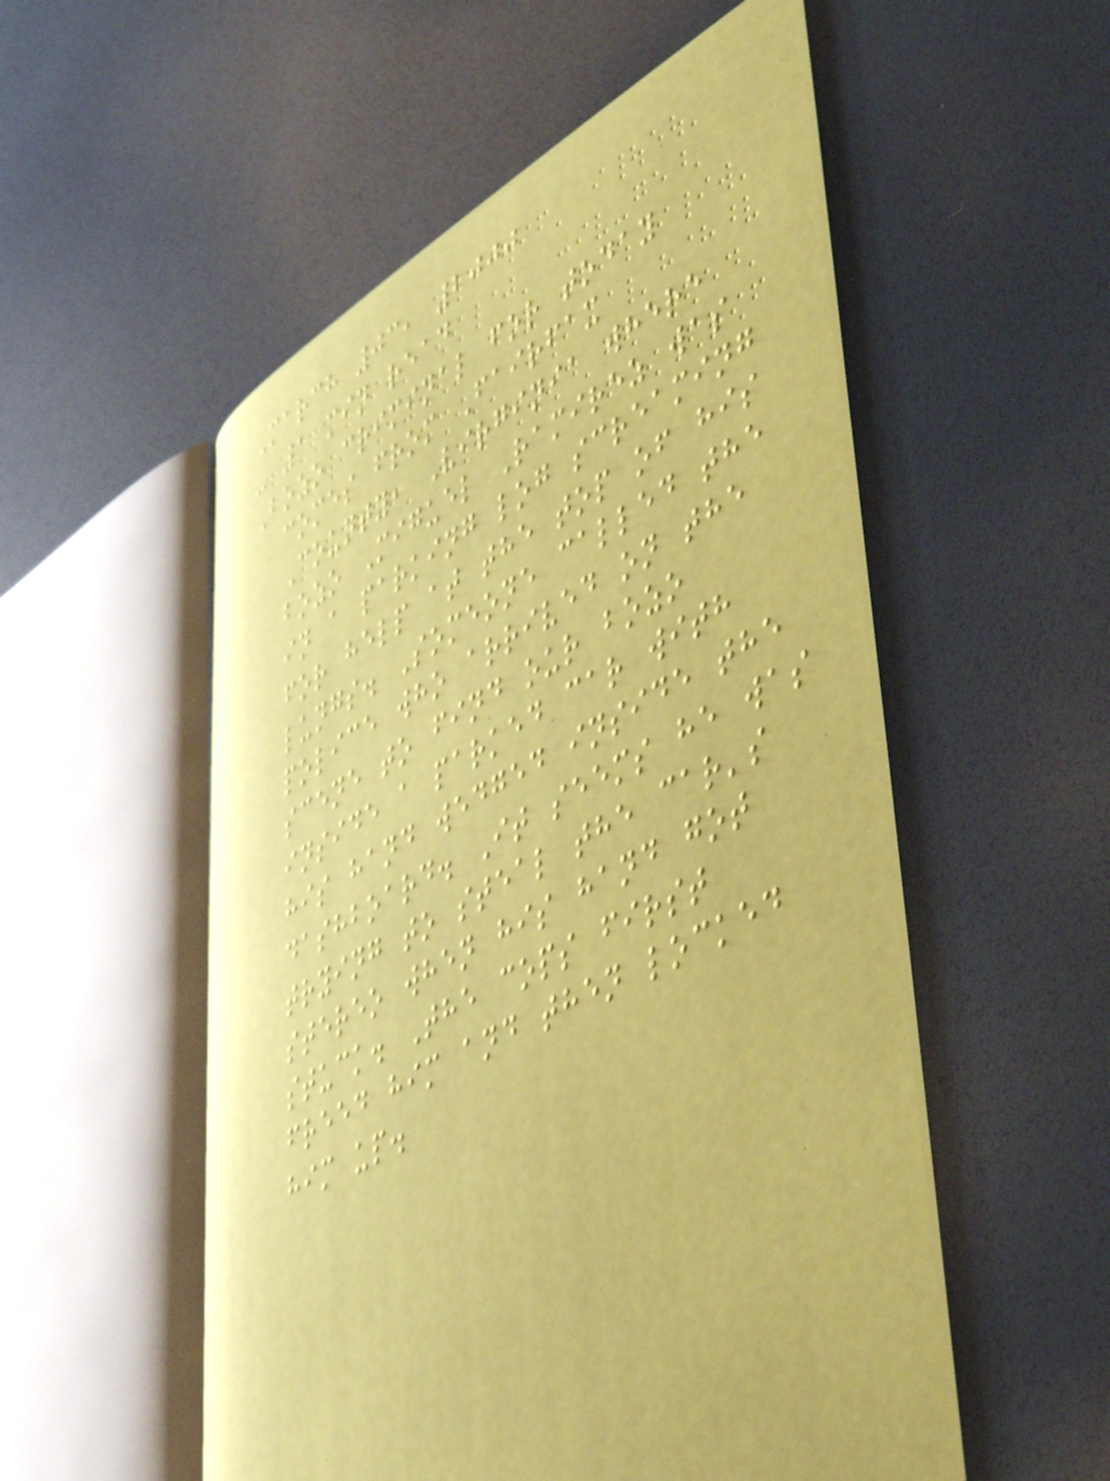March 03, 2000
- 1 min read
Bozo criminal for today
comes from Fairfax
County, Virginia where
bozo Miguel Ramirez was
in a parking log screaming
for help at the top of his
lungs. Someone called the
police who arrived on the
scene to find our bozo
inside a parked car with
his hand wedged inside the
dashboard. It seems he was
trying to steal the car's
stereo when his hand got
stuck. The cops first
freed him and then locked
him up.
